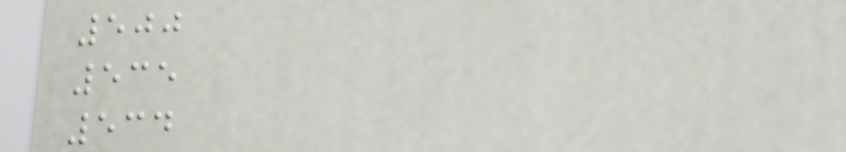500
535
534
